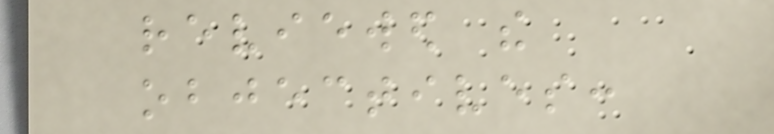reviewed the
objectives:
